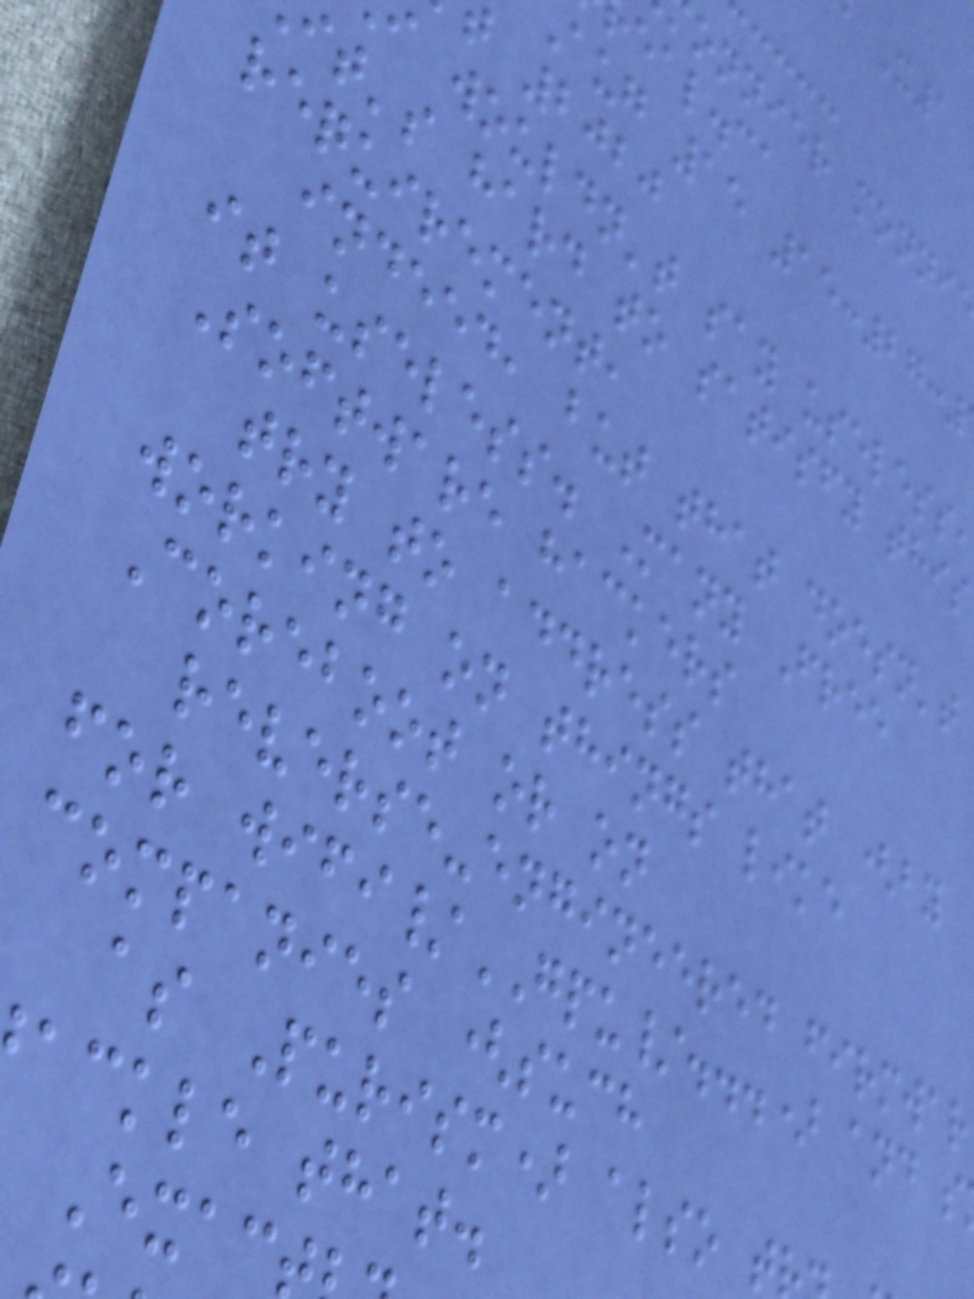onnier monni
eal.ca
aug 15 15:27:
2020
wouldn't say useless
t's hard to satisfy this
requirement,
indeed, but that doesn't
it useless. Many Free
Software hackers
try to address that (by
working on things like
Coreboot or on
reverse-engineered firmwar
for wifi/GPU/...) and s
companies (such
as Purism) also t
ackle that.
